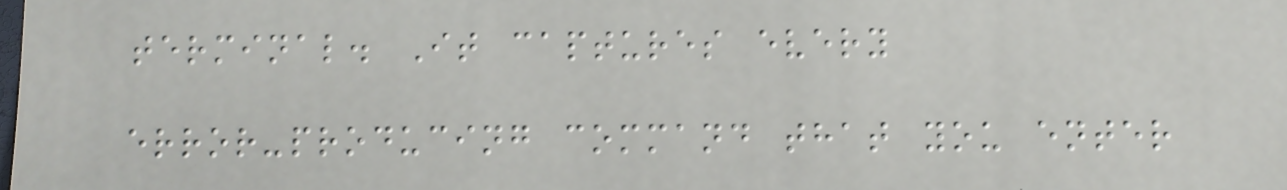terminal. It captures every
error-producing command that you enter
